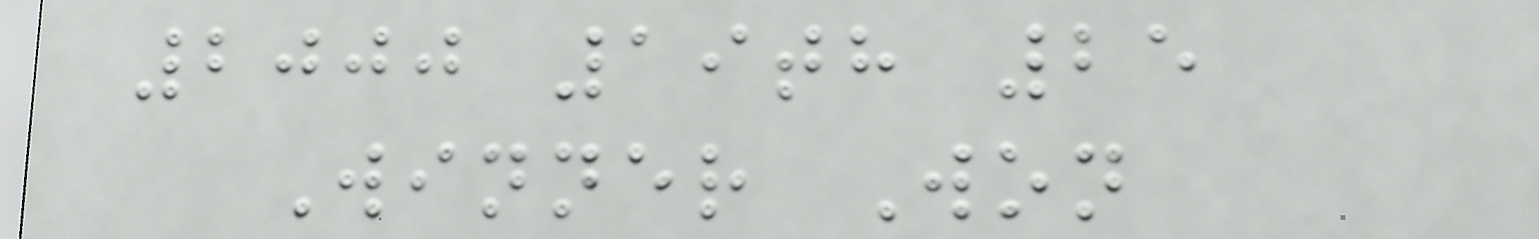2000 19th 25
Winner Won
